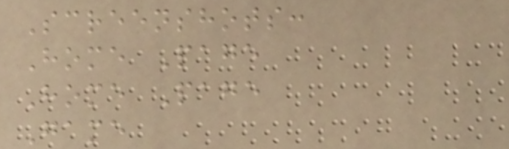Screenshots:
Home Page
Home Page
Game
